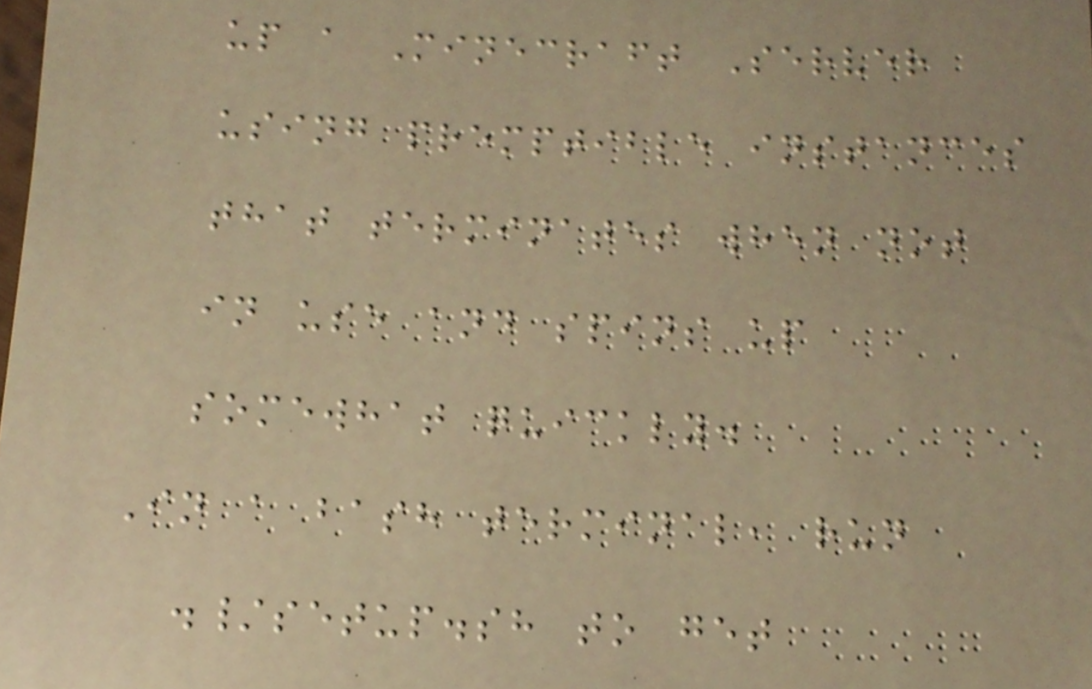up a Minecraft Server
using premptible instances
that terminates when not
in use and spins up
somewhat quickly.
In a bash terminal, run
./setup.sh to get
